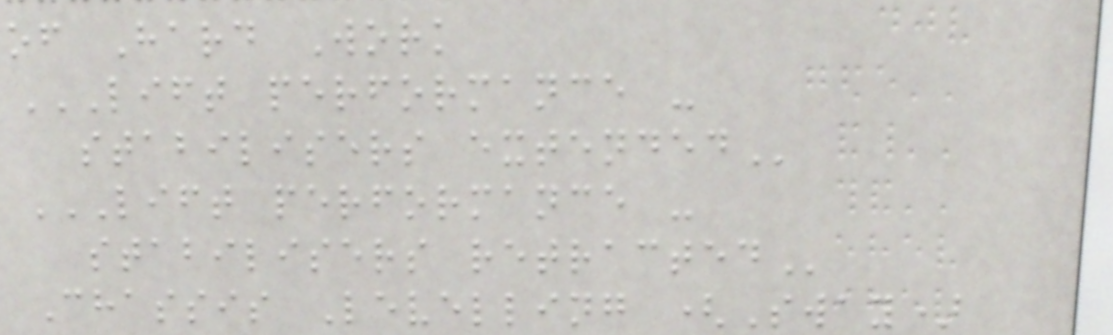of Hard Work
LIFT PERFORMANCE -
STABILISERS EXTENDED
LIFT PERFORMANCE -
STABILISERS RETRACTED
Chassis Levelling (Sway)
